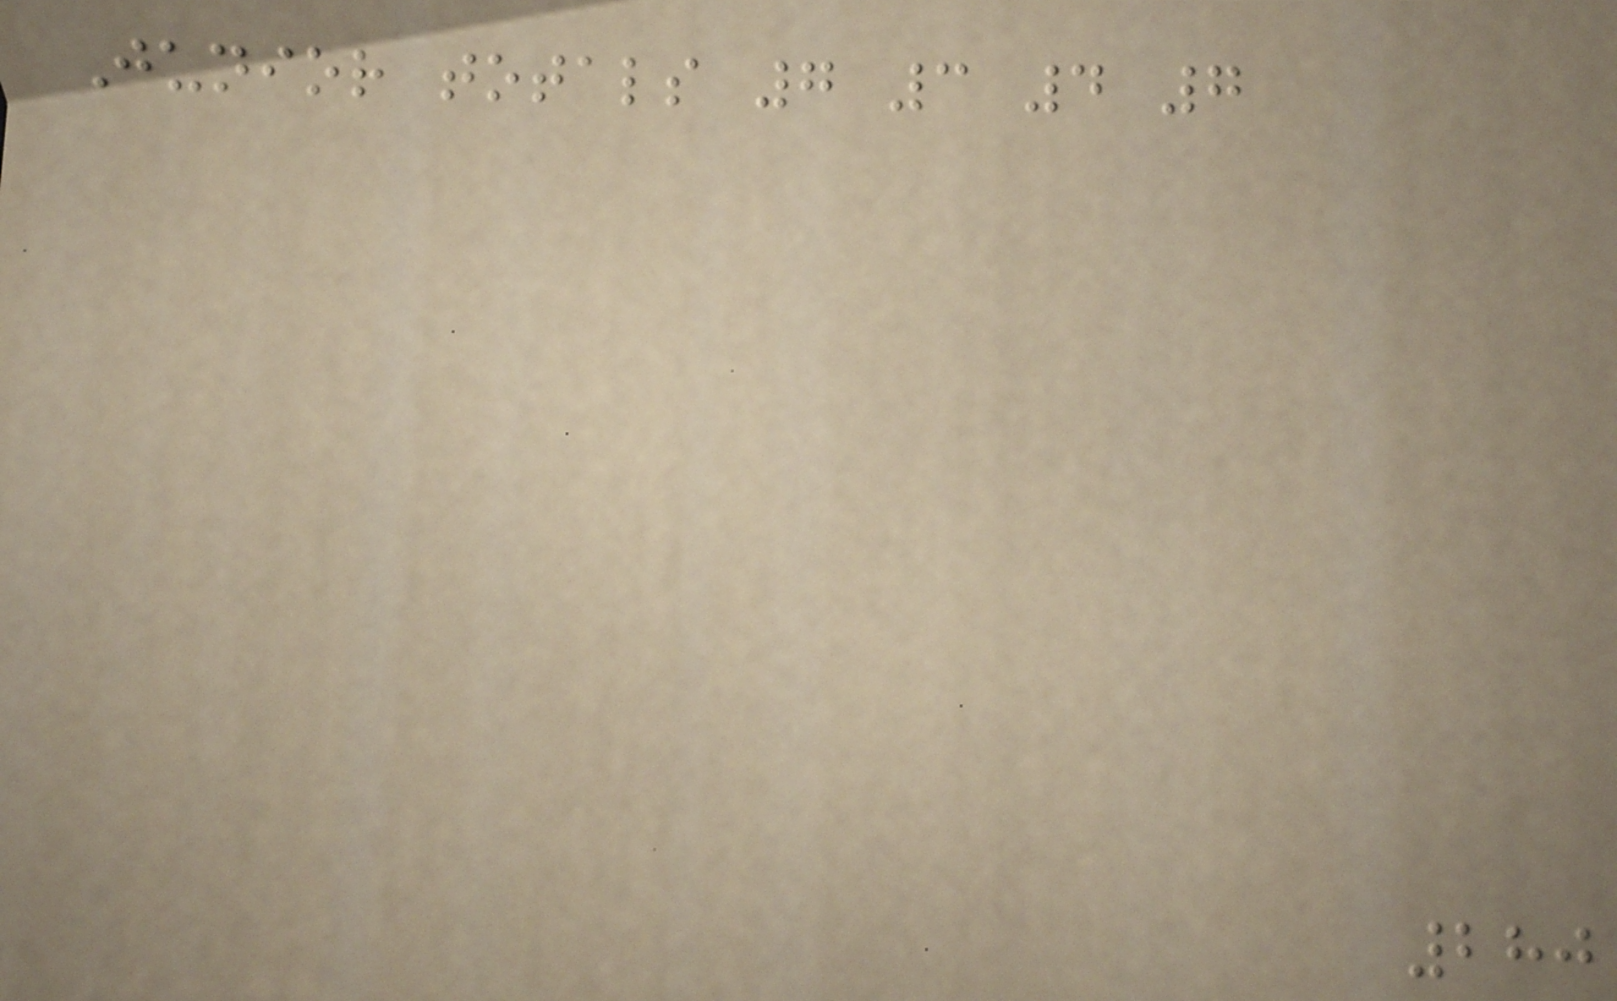Junior totals 7 3 4 7
280
